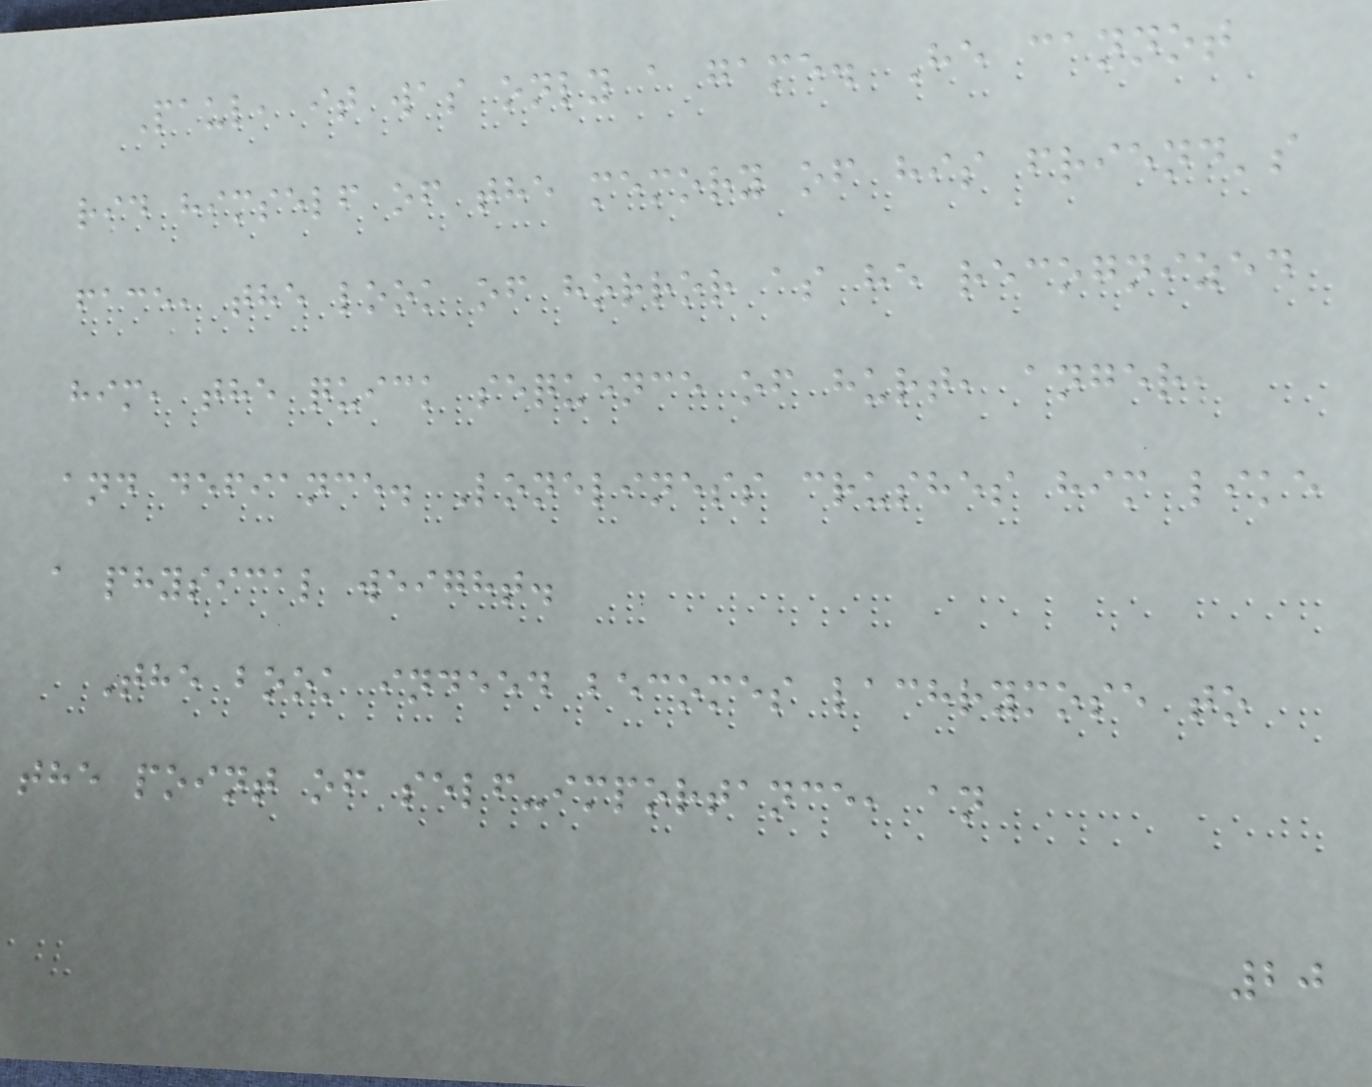Paul, it was only a game. He cannot
rid himself of the memory of his friend's
face, the look of horror as he recognized
him, the quick sequence of hurt, anger,
and defiance. Loneliness crushes him like
a physical weight.
The book indeed becomes lachrymose to
the point of self-importance, an
20
